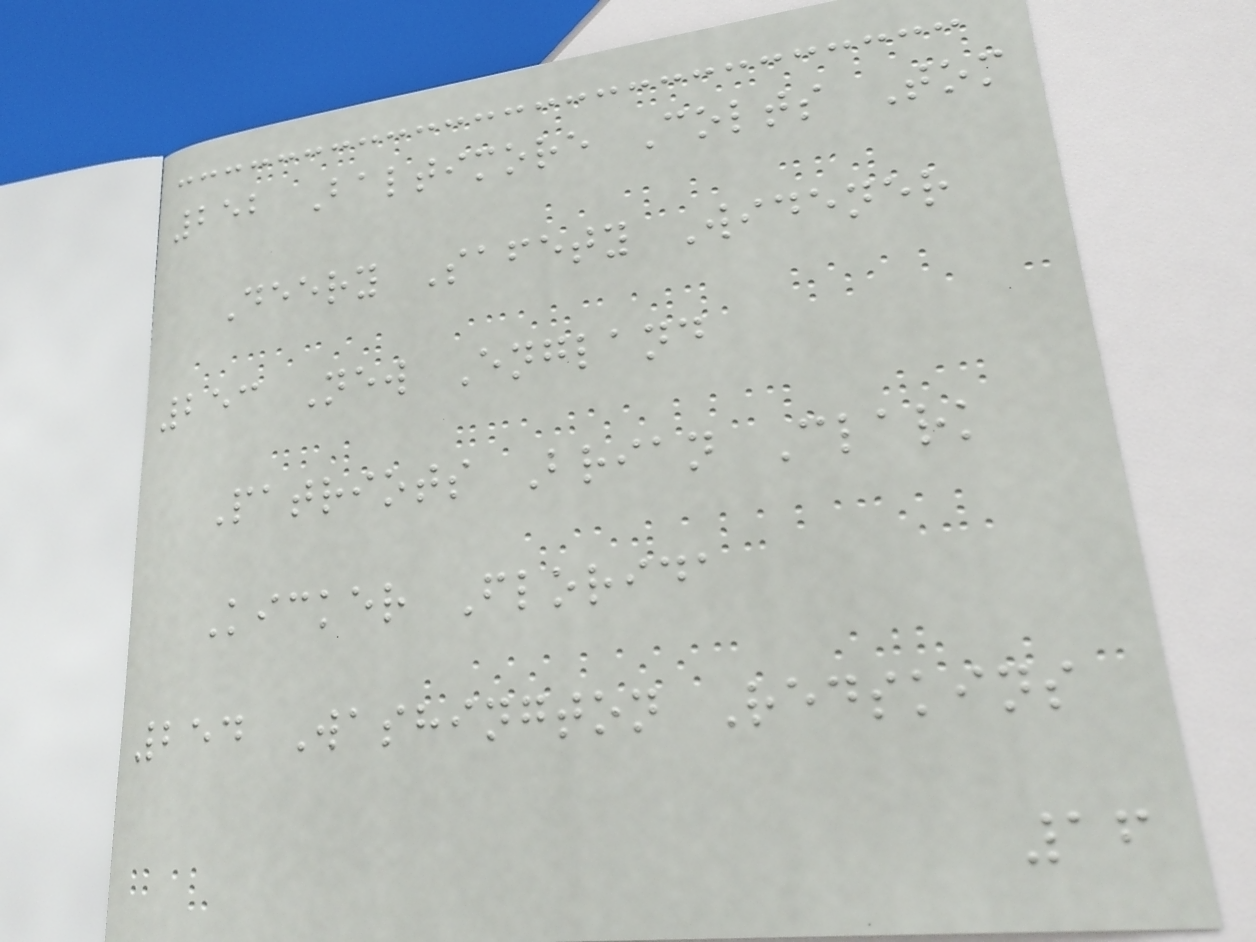252 Baltimore Colts Tom
Deery Safety Widener
253 New England
Patriots Brian Clark
Kicker Florida
254 Washington Redskins
16
